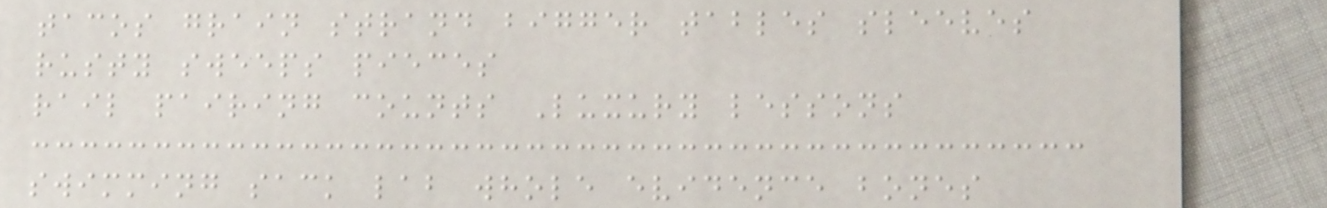tacos grain strand bigger tables sleeves
rusty sweeps pieces
rail pairing counts Luxury lessons
swimming sack lab whole evidence bones
